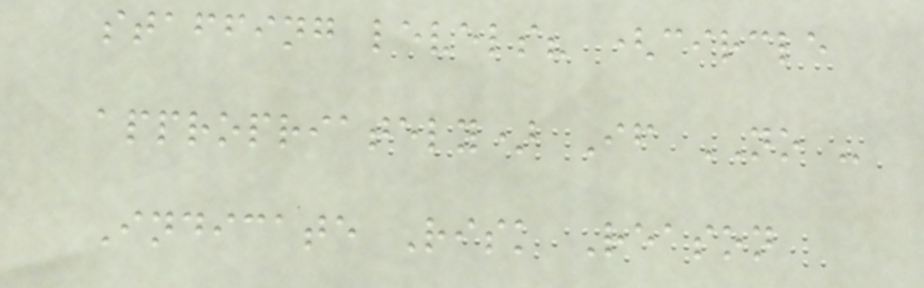staffing levels? (circle
appropriately) If NO -
Indicate Risk Reason
